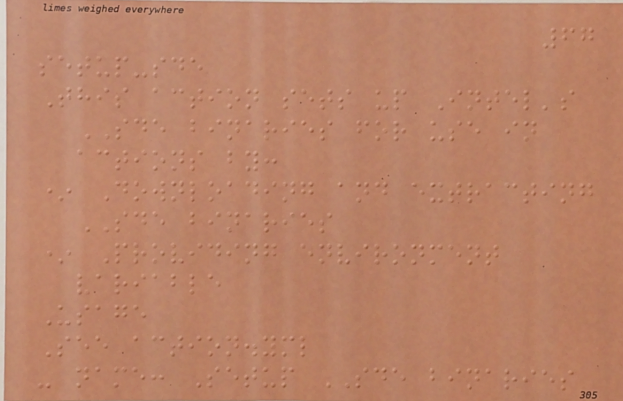67
setup-sde
This action sets up Intel's
SDE binaries for use in
actions by:
* Downloading and extracting
SDE binaries
* Providing environment
variable
Usage
See action.yml
- name: Setup SDE binaries
